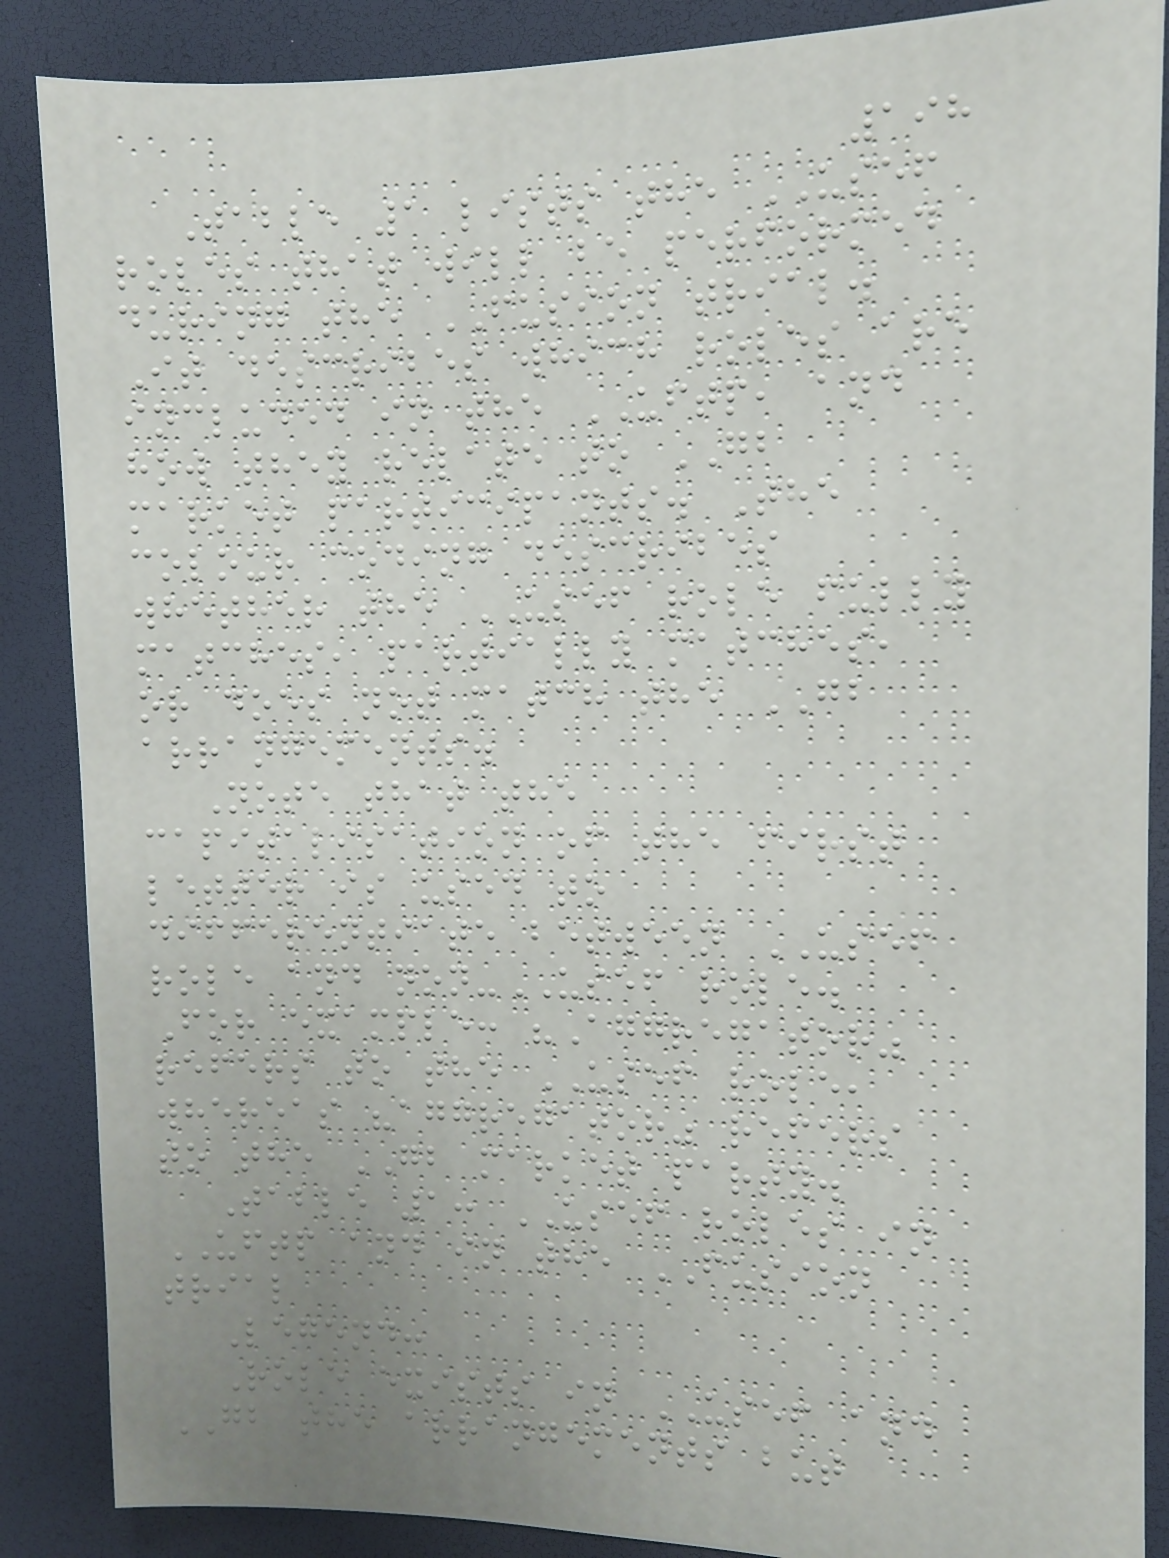198
Table 1 lists the USEF
roles that will be performed
during the FUSION trial.
It describes which roles are
included in the UFTP, and
how they relate to GB
market participants. The
colour coding describes
whether the USEF role fully
matches, partially matches,
or does not match the GB
arrangements.
Note that the
capitalisation of the first
letter is used to
differentiate between USEF
role and non-USEF role.
For example: "Aggregator"
refers to the USEF role,
whereas "aggregator" refers
to the GB market party.
Table 1: USEF roles in
UFTP and in the FUSION
trial
Legend:
Role exists in USEF and
GB the arrangements but
